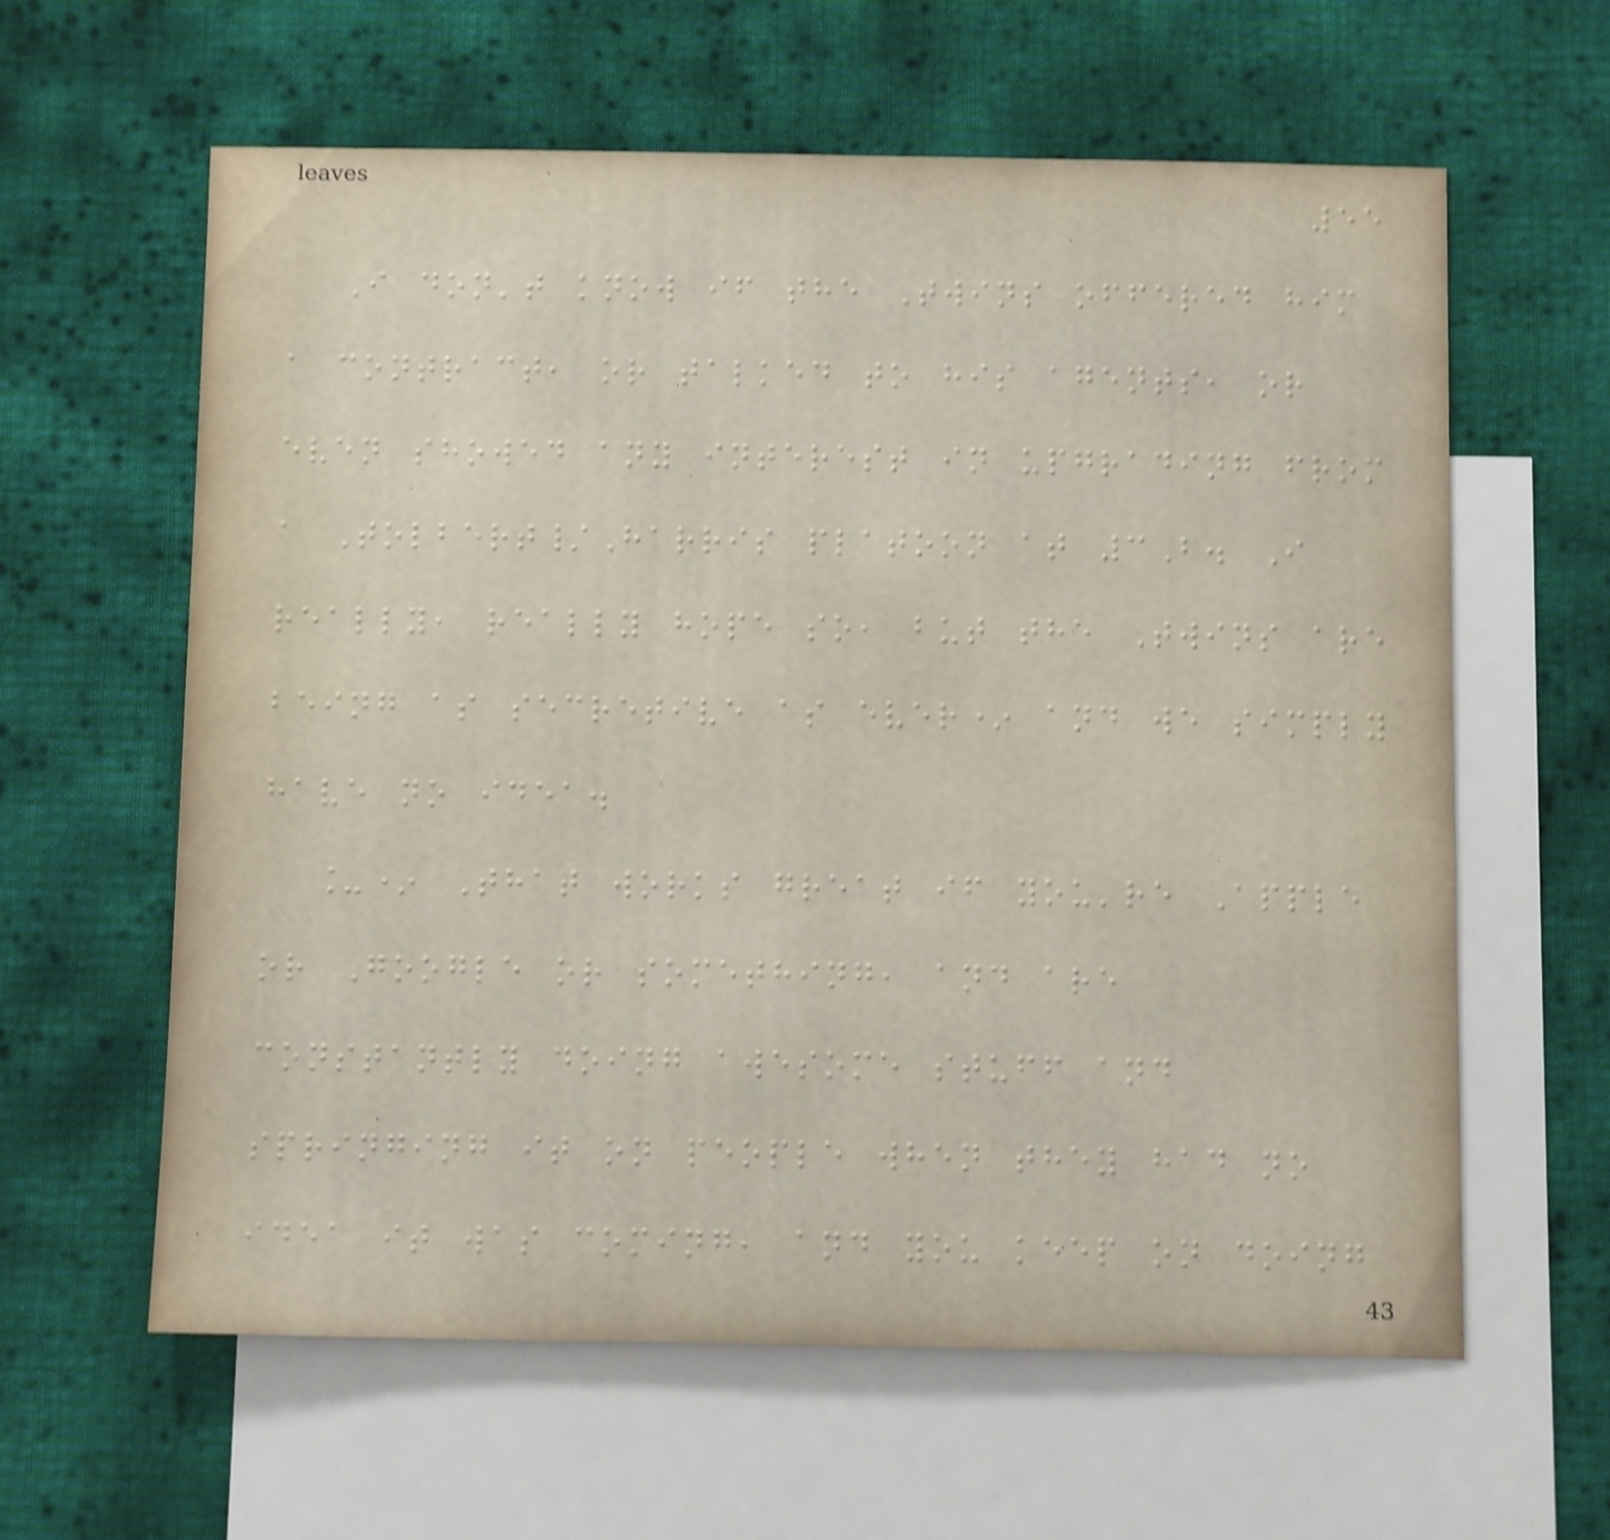55
I don't know if the Twins offered him
a contract, or talked to his agents, or
even showed any interest in upgrading from
a Tolbert/Harris platoon at 3B. I
really, really hope so, but the Twins are
being as secretive as ever* and we simply
have no idea.
_* That works great if you're Apple
or Google or something, and are
constantly doing awesome stuff and
springing it on people when they had no
idea it was coming, and you keep on doing
